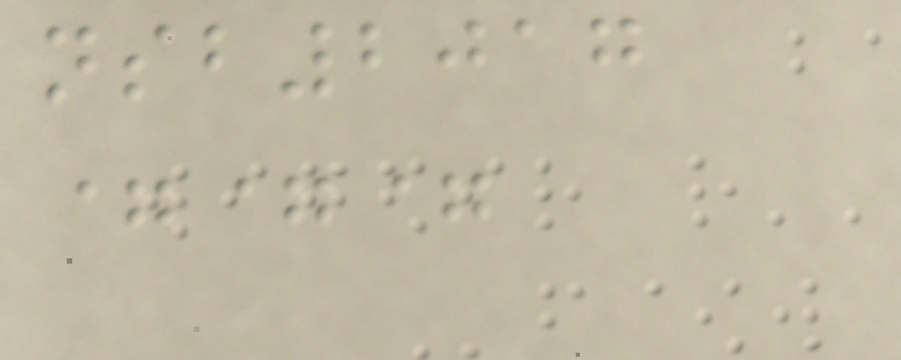nsb2017
===
